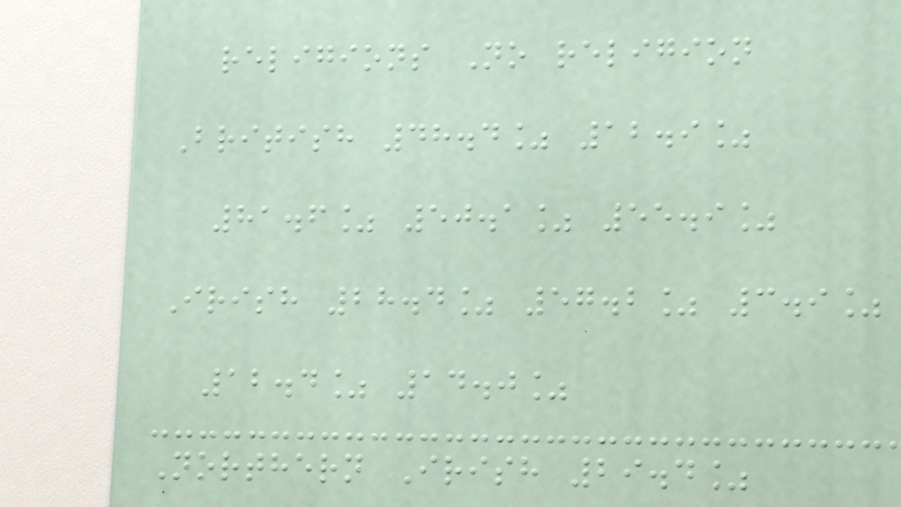religions No religion
British 48.4% 12.9%
81.6% 50.1% 55.9%
Irish 28.4% 57.2% 3.9%
12.4% 14.0%
Northern Irish 29.4%
